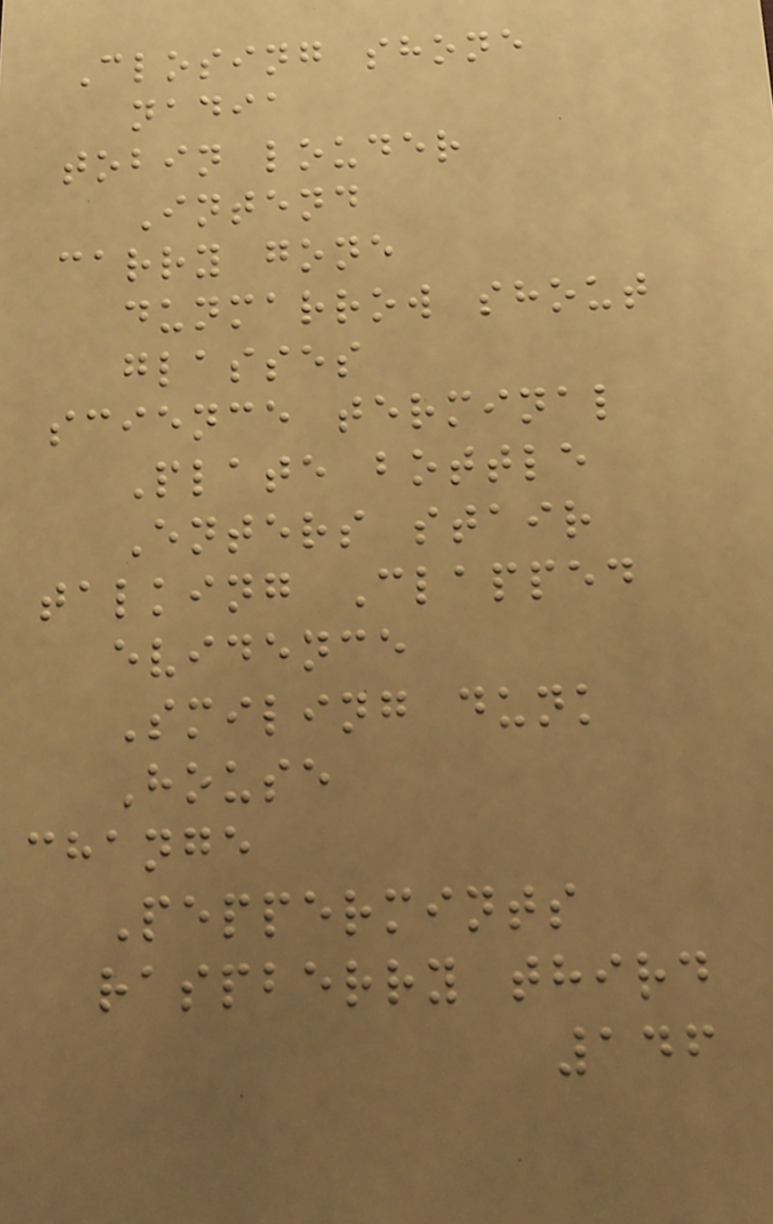Closing shone
nadia
tobin louder
Intend
carry gone
dunmarrow shout
glasses
science terminal
Plate bottle
Enters stair
talking Clapped
evidence
Smiling dunk
House
change
Peppermints
raspberry third
146
